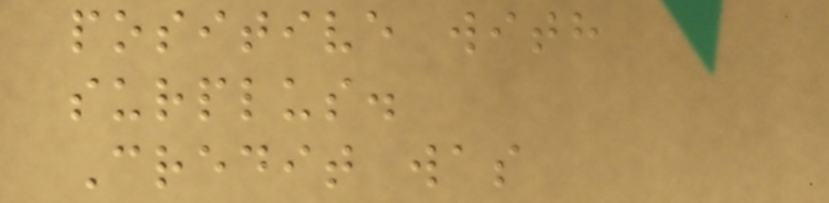positive with
surplus.
Credit was
